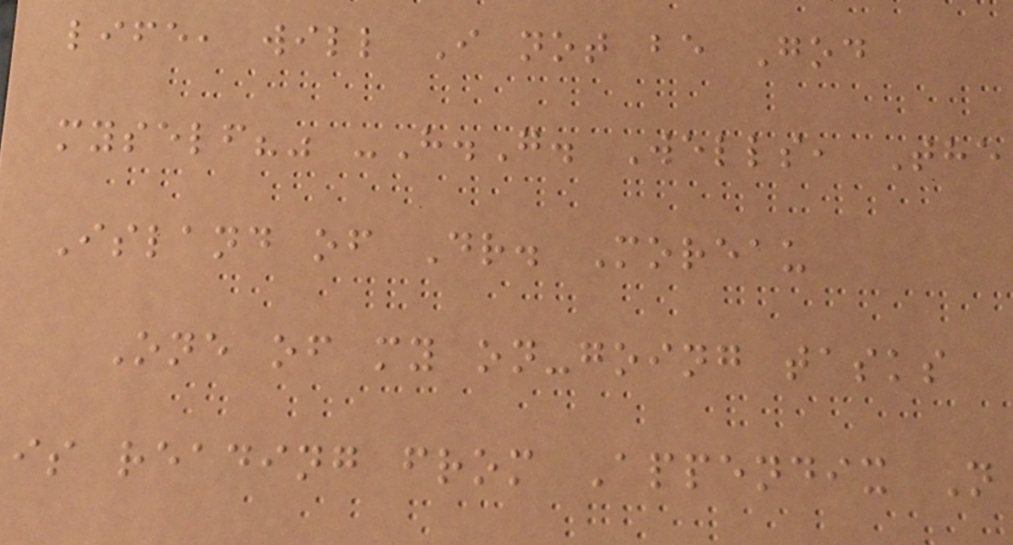life, will I not be God
myself?" -H.G. Wells, The
Island of Dr. Moreau
One of my on-going tasks
is reading from Appendix N
